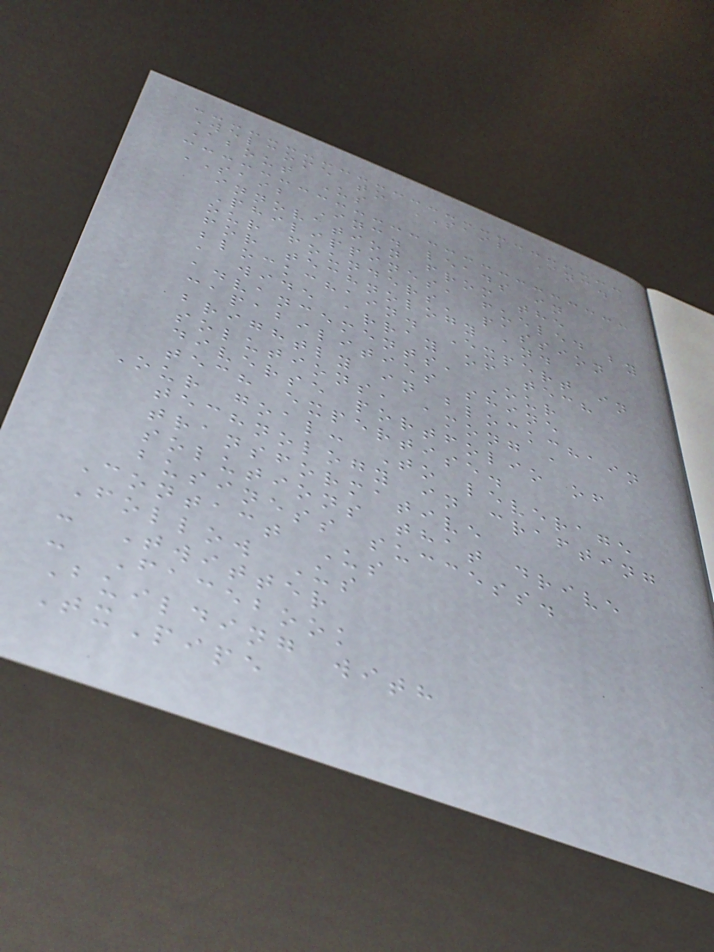Welcome to SAIB Inc.
About Us
SAIB Inc. leads in
innovation from the
Philippines, fueled by
our founders' passion
for technology and
blockchain. Expert in
a wide array of tech
advancements, Our
capabilities shine
brightly in blockchain
solutions, among a
diverse portfolio of
tech expertise.
Our goal: To leverage
technology in crafting
transformative
solutions that drive
business success.
Contact Us
Follow Us
- Twitter
- Facebook
Building with
TxPipe
